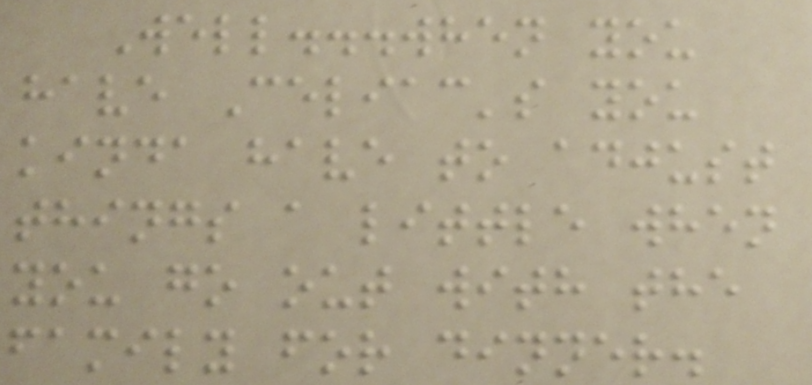Well...when you
have Celiac's you
kinda have to adjust
things a little when
you go out with the
family for dinner.
